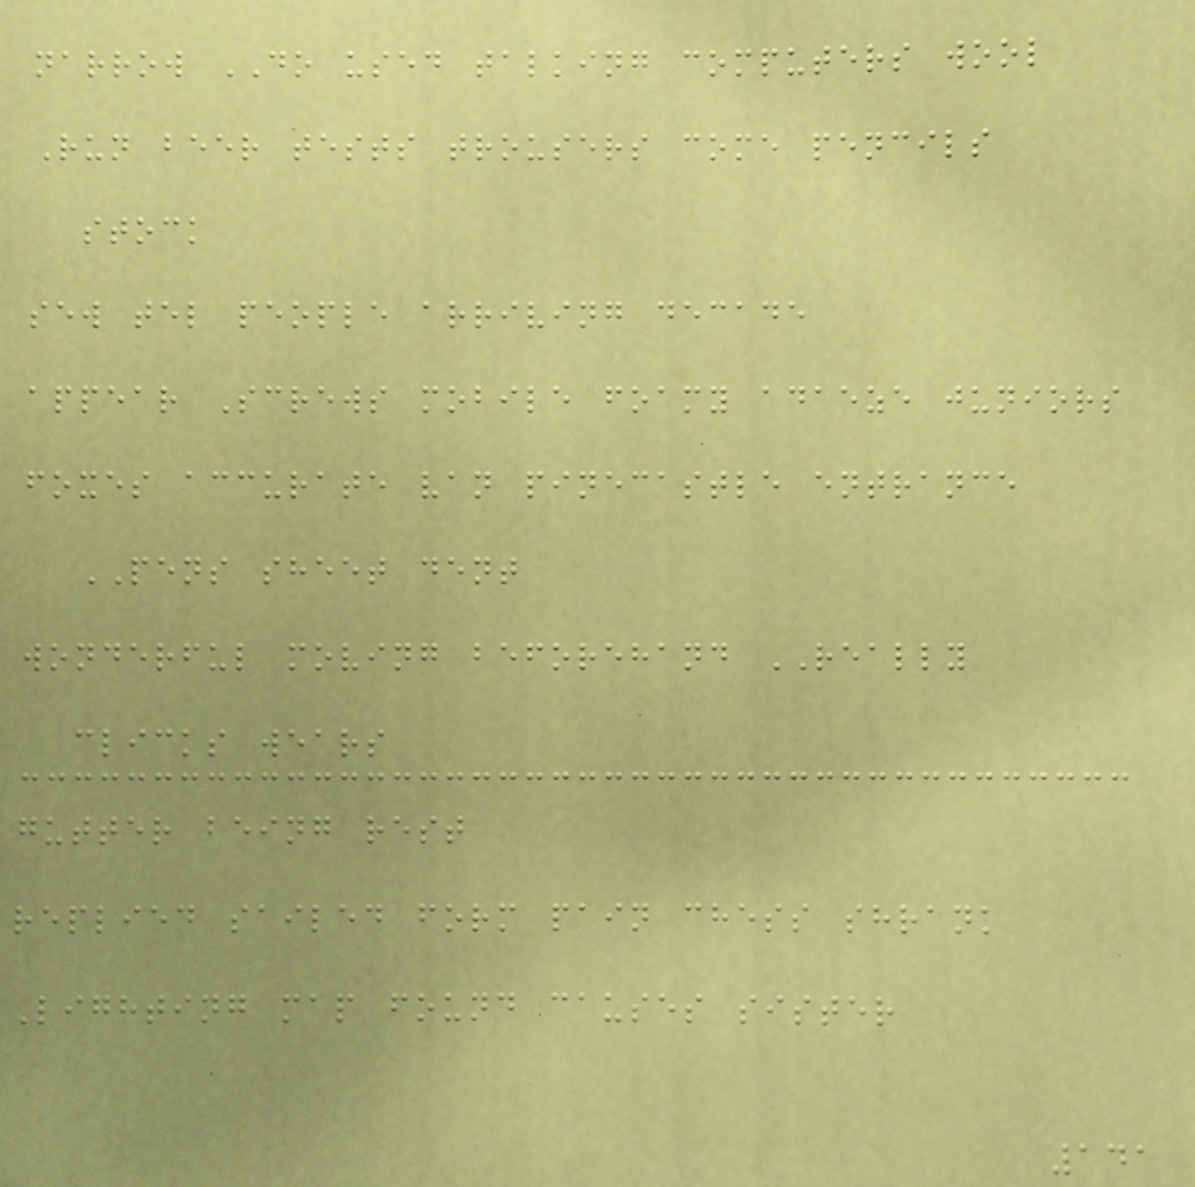narrow DO used talking computers wool
Run beer tests trousers come pencils
stock
sew tel people arriving decade
appear Screws mobile foamy adaeze juniors
foxes accurate van pinecastle entrance
PENS sheet dent
wonderful moving beforehand REALLY
clicks wears
gutter being rest
replied sailed form pain chess shrank
Lighting map found causes sister
141
